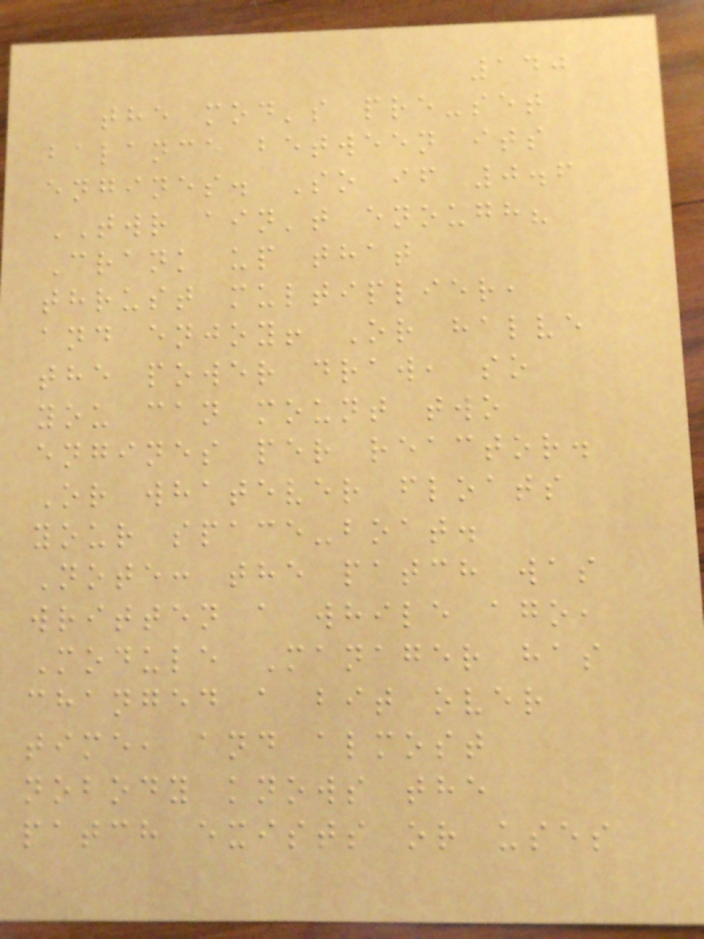140
the mod's pre-set
balance between its
engines. So if 0.6
TWR ain't enough?
Crank up that
thrust multiplier,
and enjoy! Or halve
the power draw, so
you can mount two
engines per reactor.
Or whatever floats
your space-boat.
Note: the patch was
written a while ago,
Module Manager has
changed a bit over
time, and almost
nobody knows the
patch exists or uses
